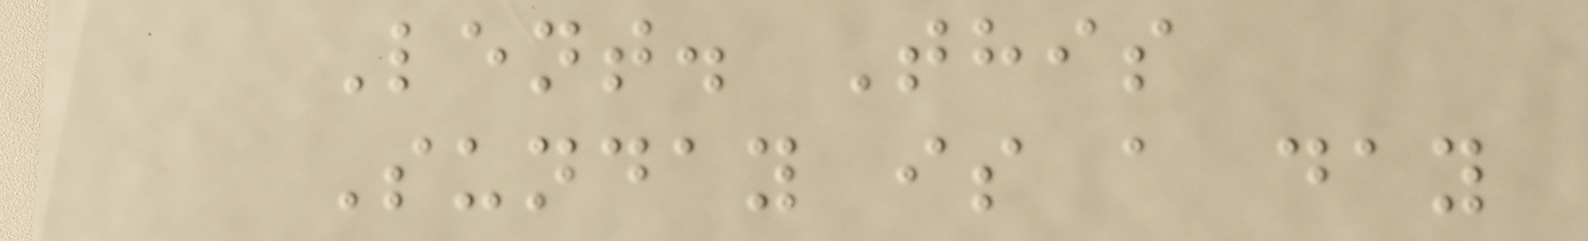Lent. This
Sunday is a day
